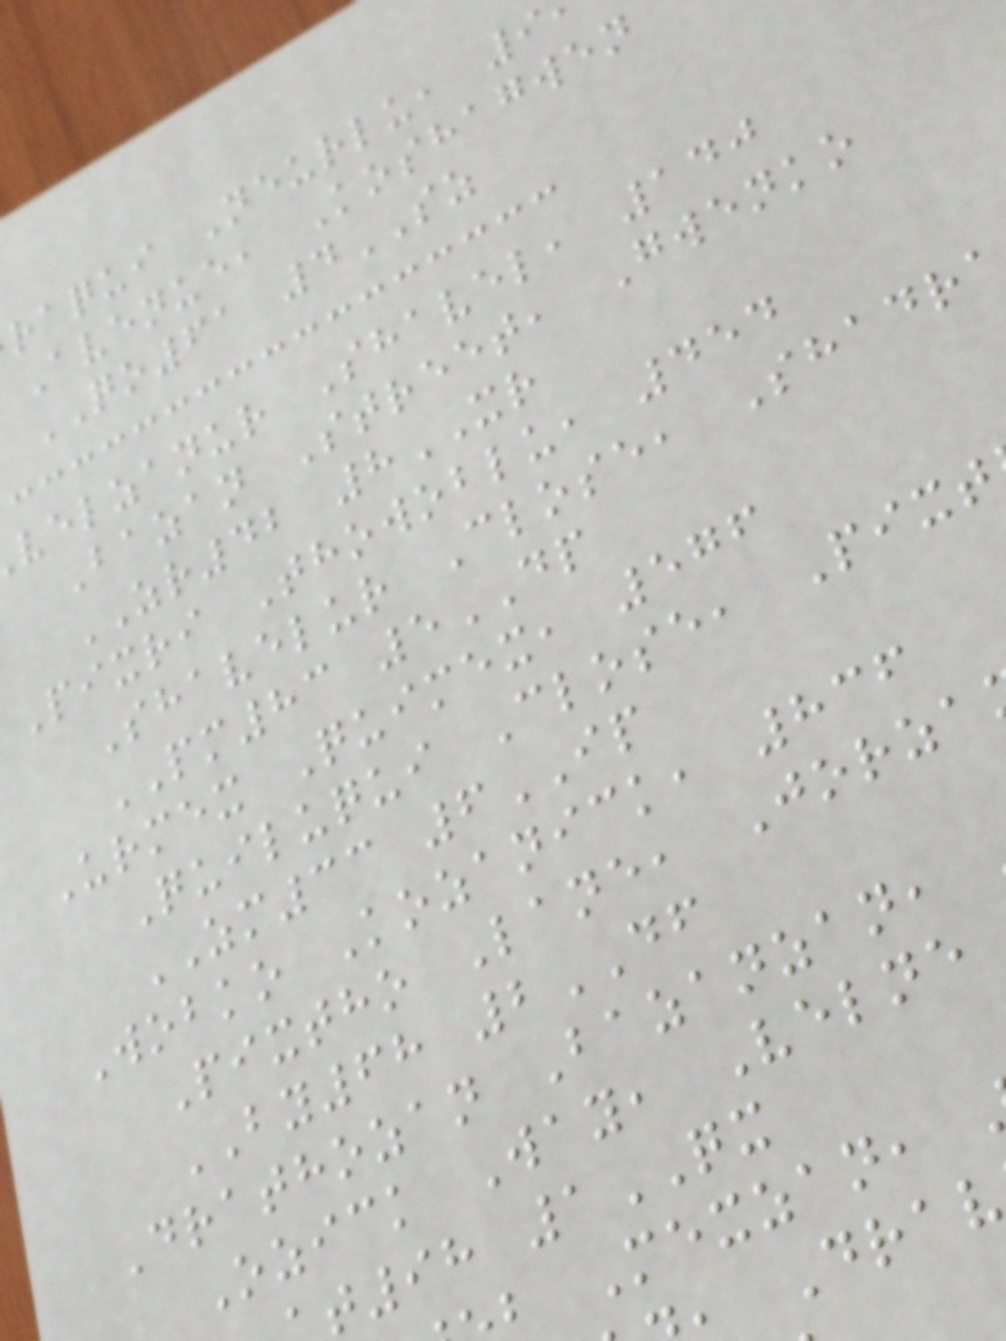raqui Neurlu, 9
Avenue, Koshagwen
QO61 4SZ
velzanur Shavel, 140
Bazan Street, Gwenko
ZR42 8XR
Pixri Thowoblu, 454
Shavelur Close, Shadra
PM83 5DP
Urmex Quimex, 576
Quiluqui Close, Pixt
ZM33 6IP
Wobko Kozanick, 836
Pixtho Lane, Jorza
BY68 2DF
Drathozan Bazanzan,
Ozick Way, Velne
t98 1QX
b Mexzan,
Drav
